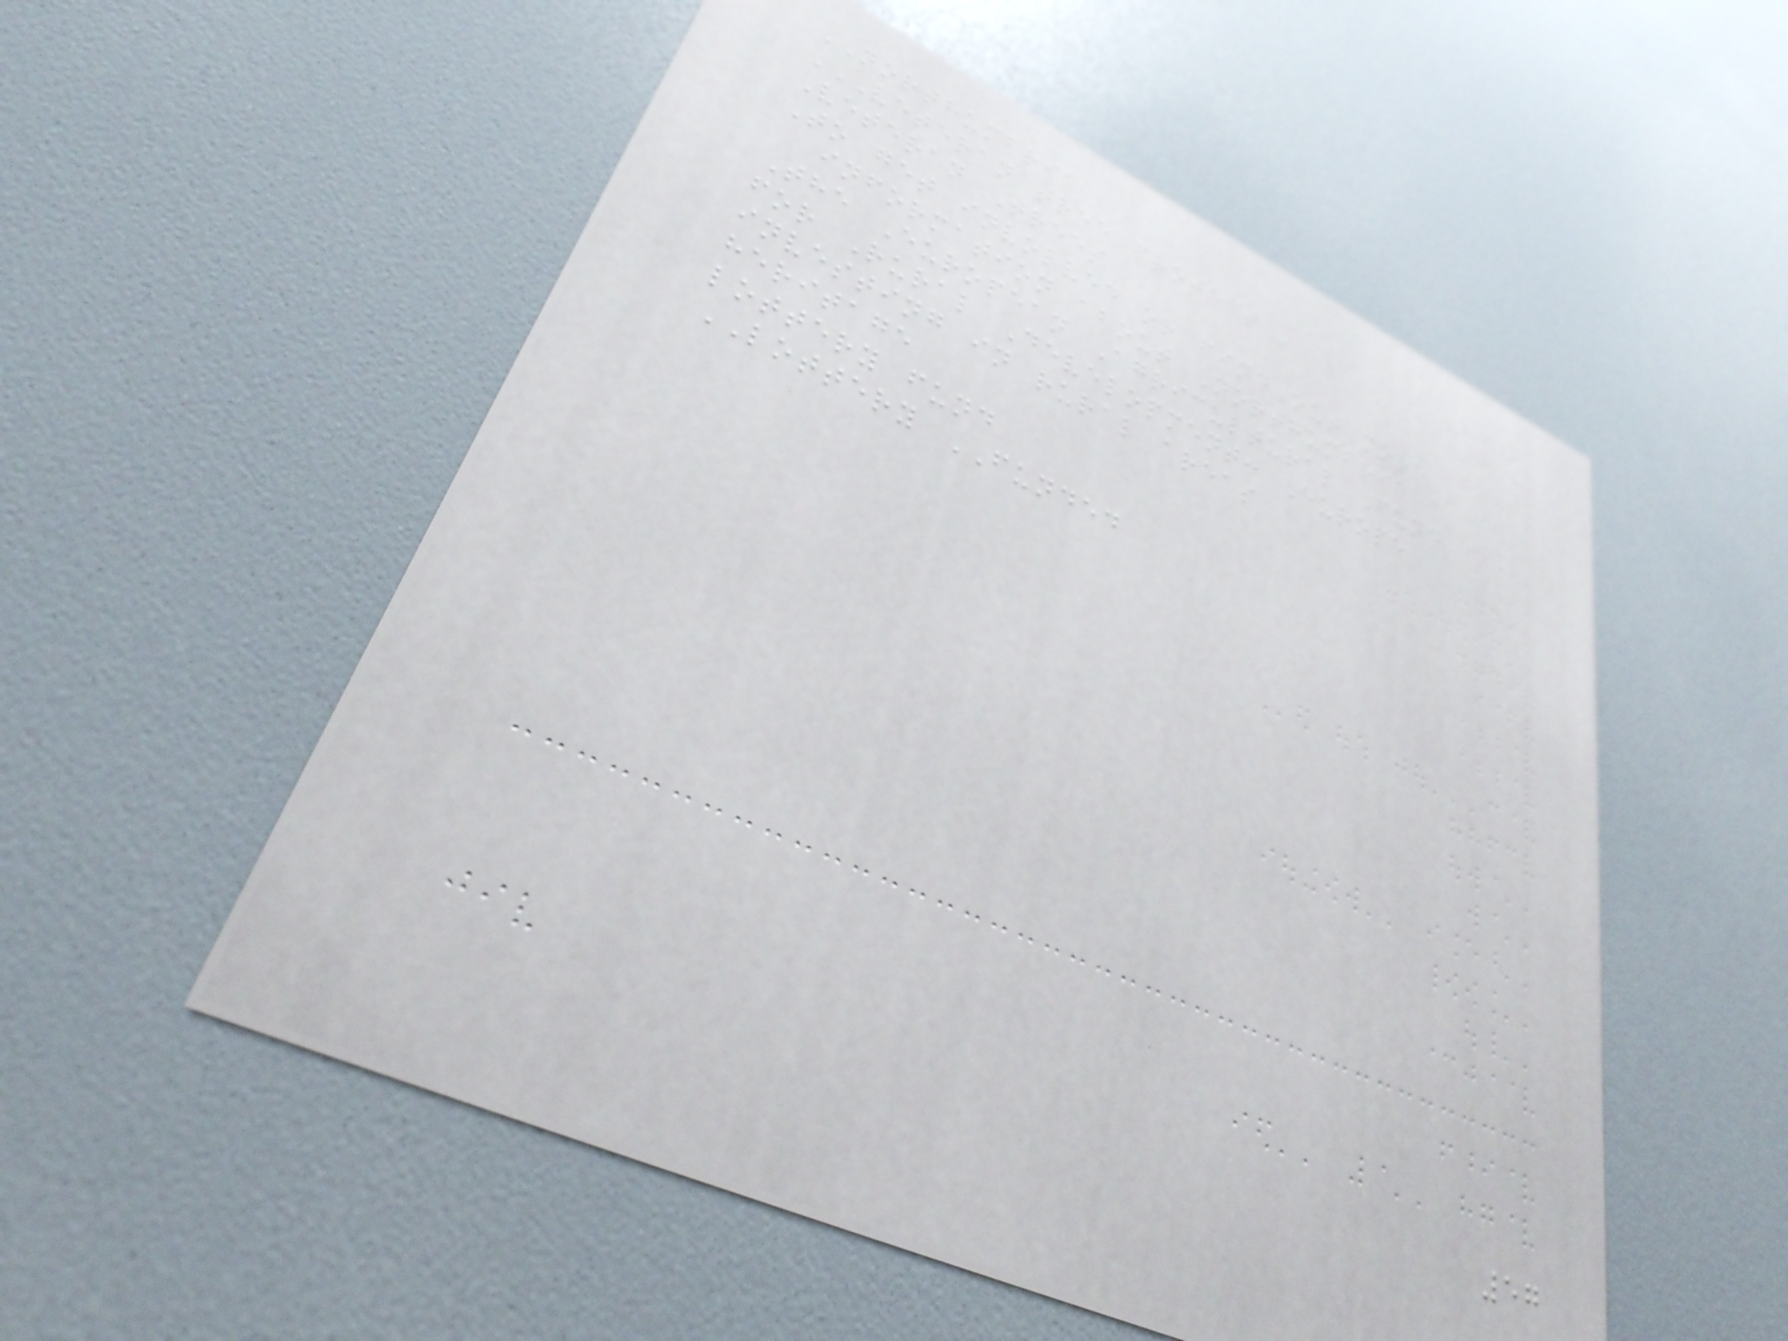NORTHUMBRIA
VETERAN TREE PROJECT
Veteran Trees
To get involved or find out more
information about Northumbria
The European Agricultural Fund
for Rural Development: Europe
investing in rural areas
heritage
lottery fund
LOTTERY FUNDED
57
